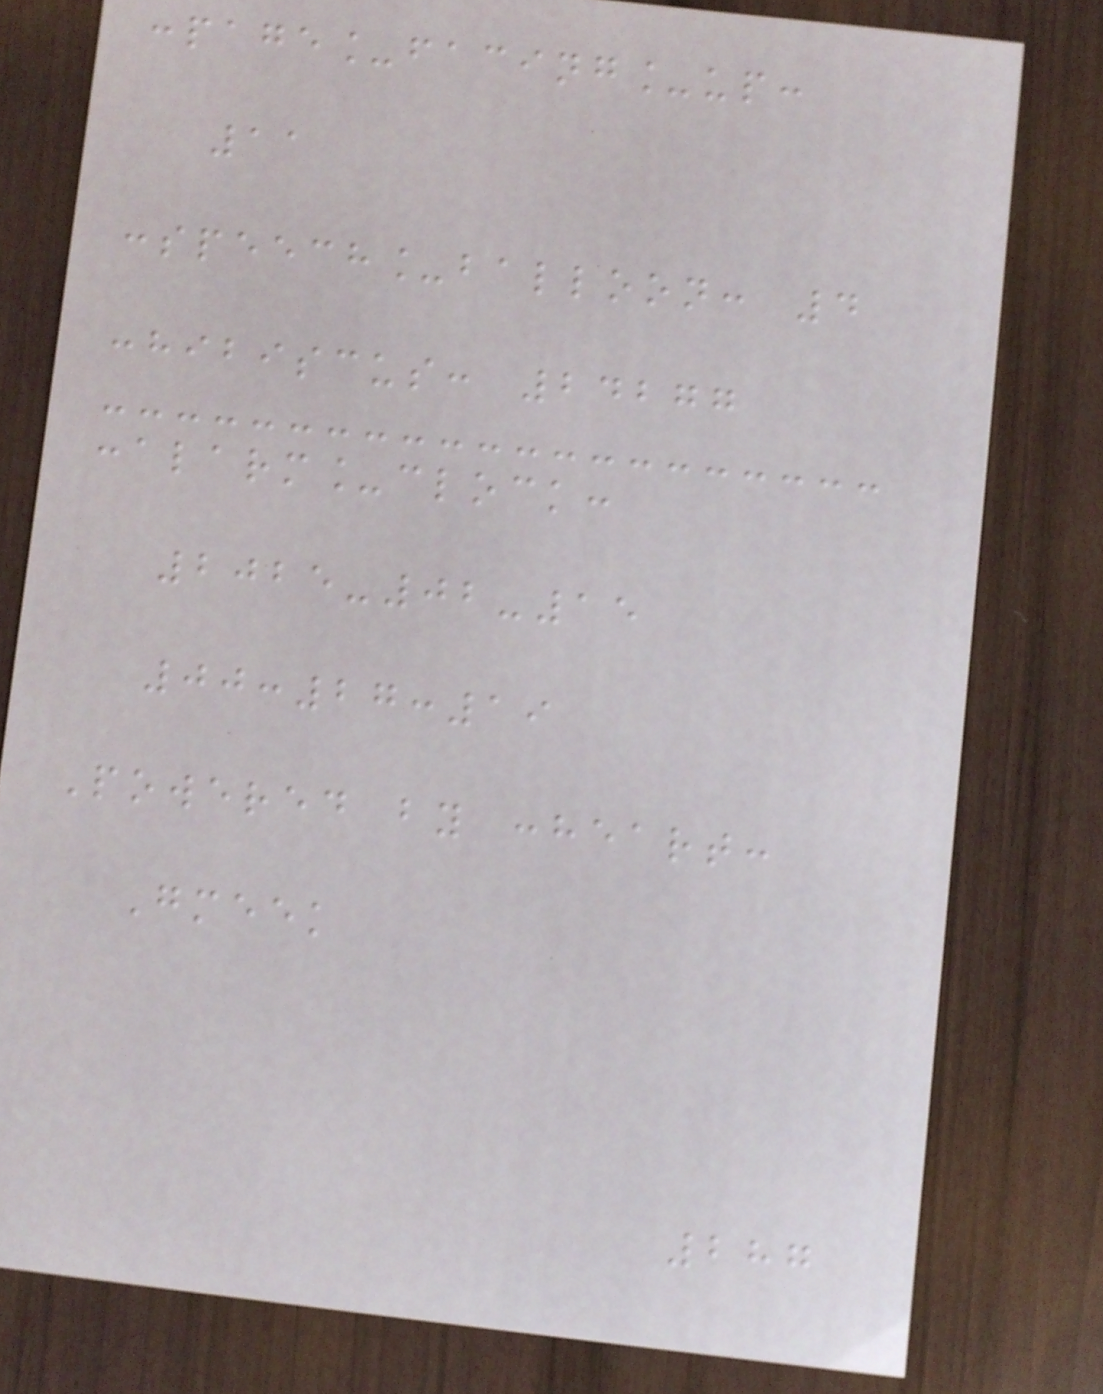:page_facing_up:
11
:speech_balloon: 4
:hibiscus: 24277
:alarm_clock:
2025-02-15
00:27:19
Powered by :heart:
Gmeek
287
